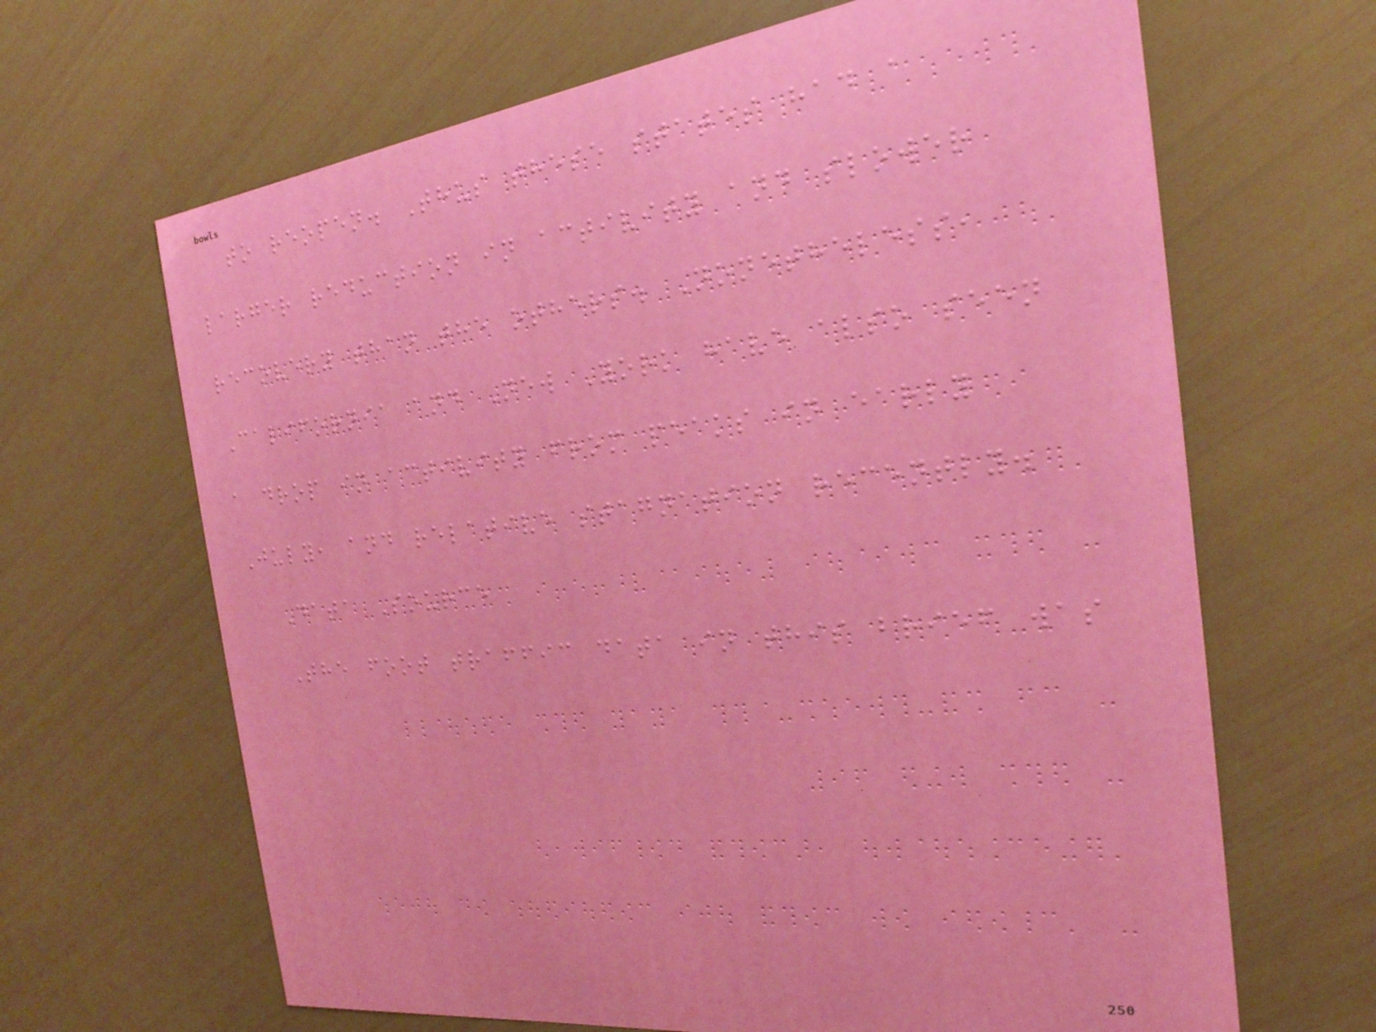to reopen. Thus these states had a
larger reduction in activity and slower
recovery than the others. Nonetheless,
California and New York have also seen
a drop in activity from peaks in early
July, and relative stagnation recently.
Data Source
The foot traffic data in this brief was
